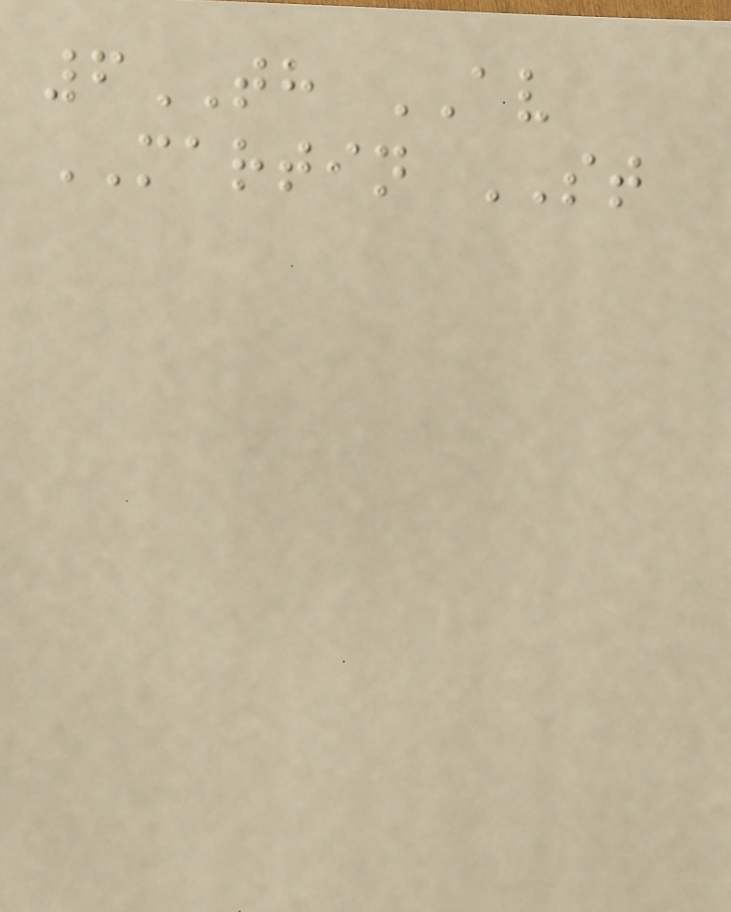6TH AV
MARTIN ST
